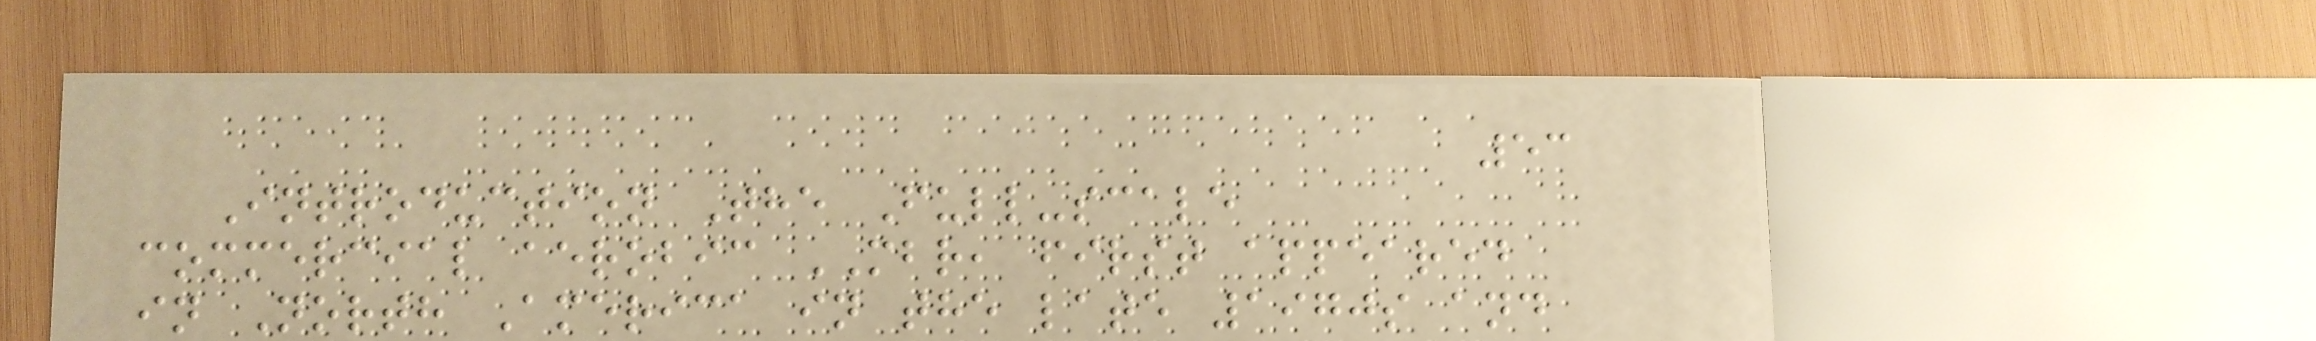53
Introduction The Full-scale
commercial aerobic MBR, first appeared
in North America in the late 1970s and
